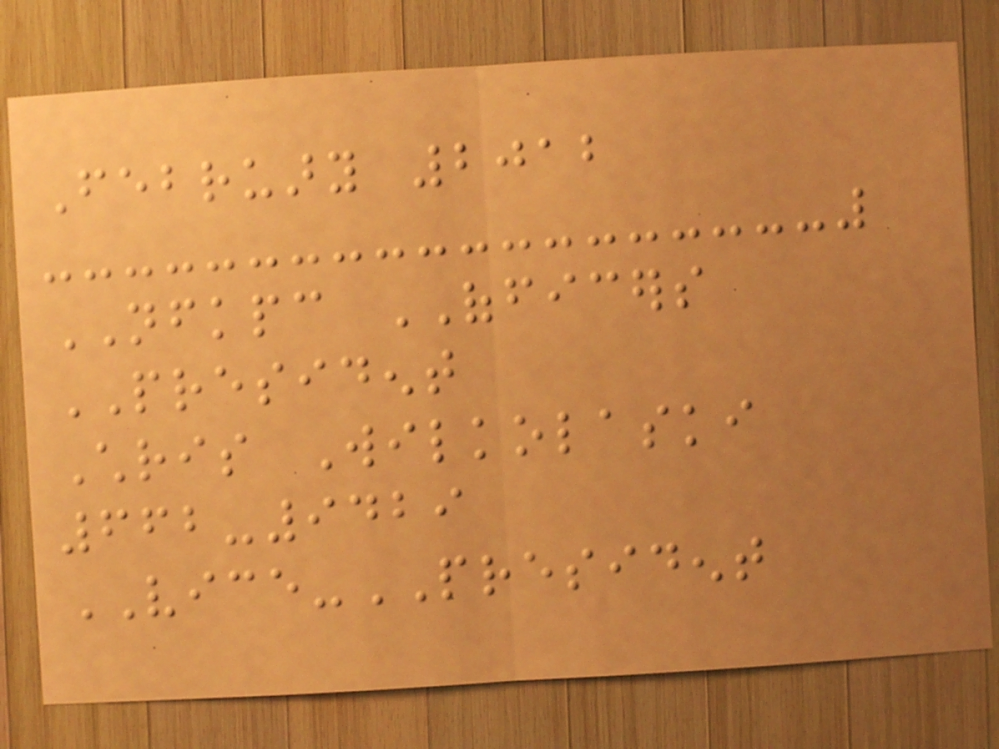February 2012
NFKPC OFFICERS
PRESIDENT
Chris Wilkolaski
662-9429
VICE-PRESIDENT
